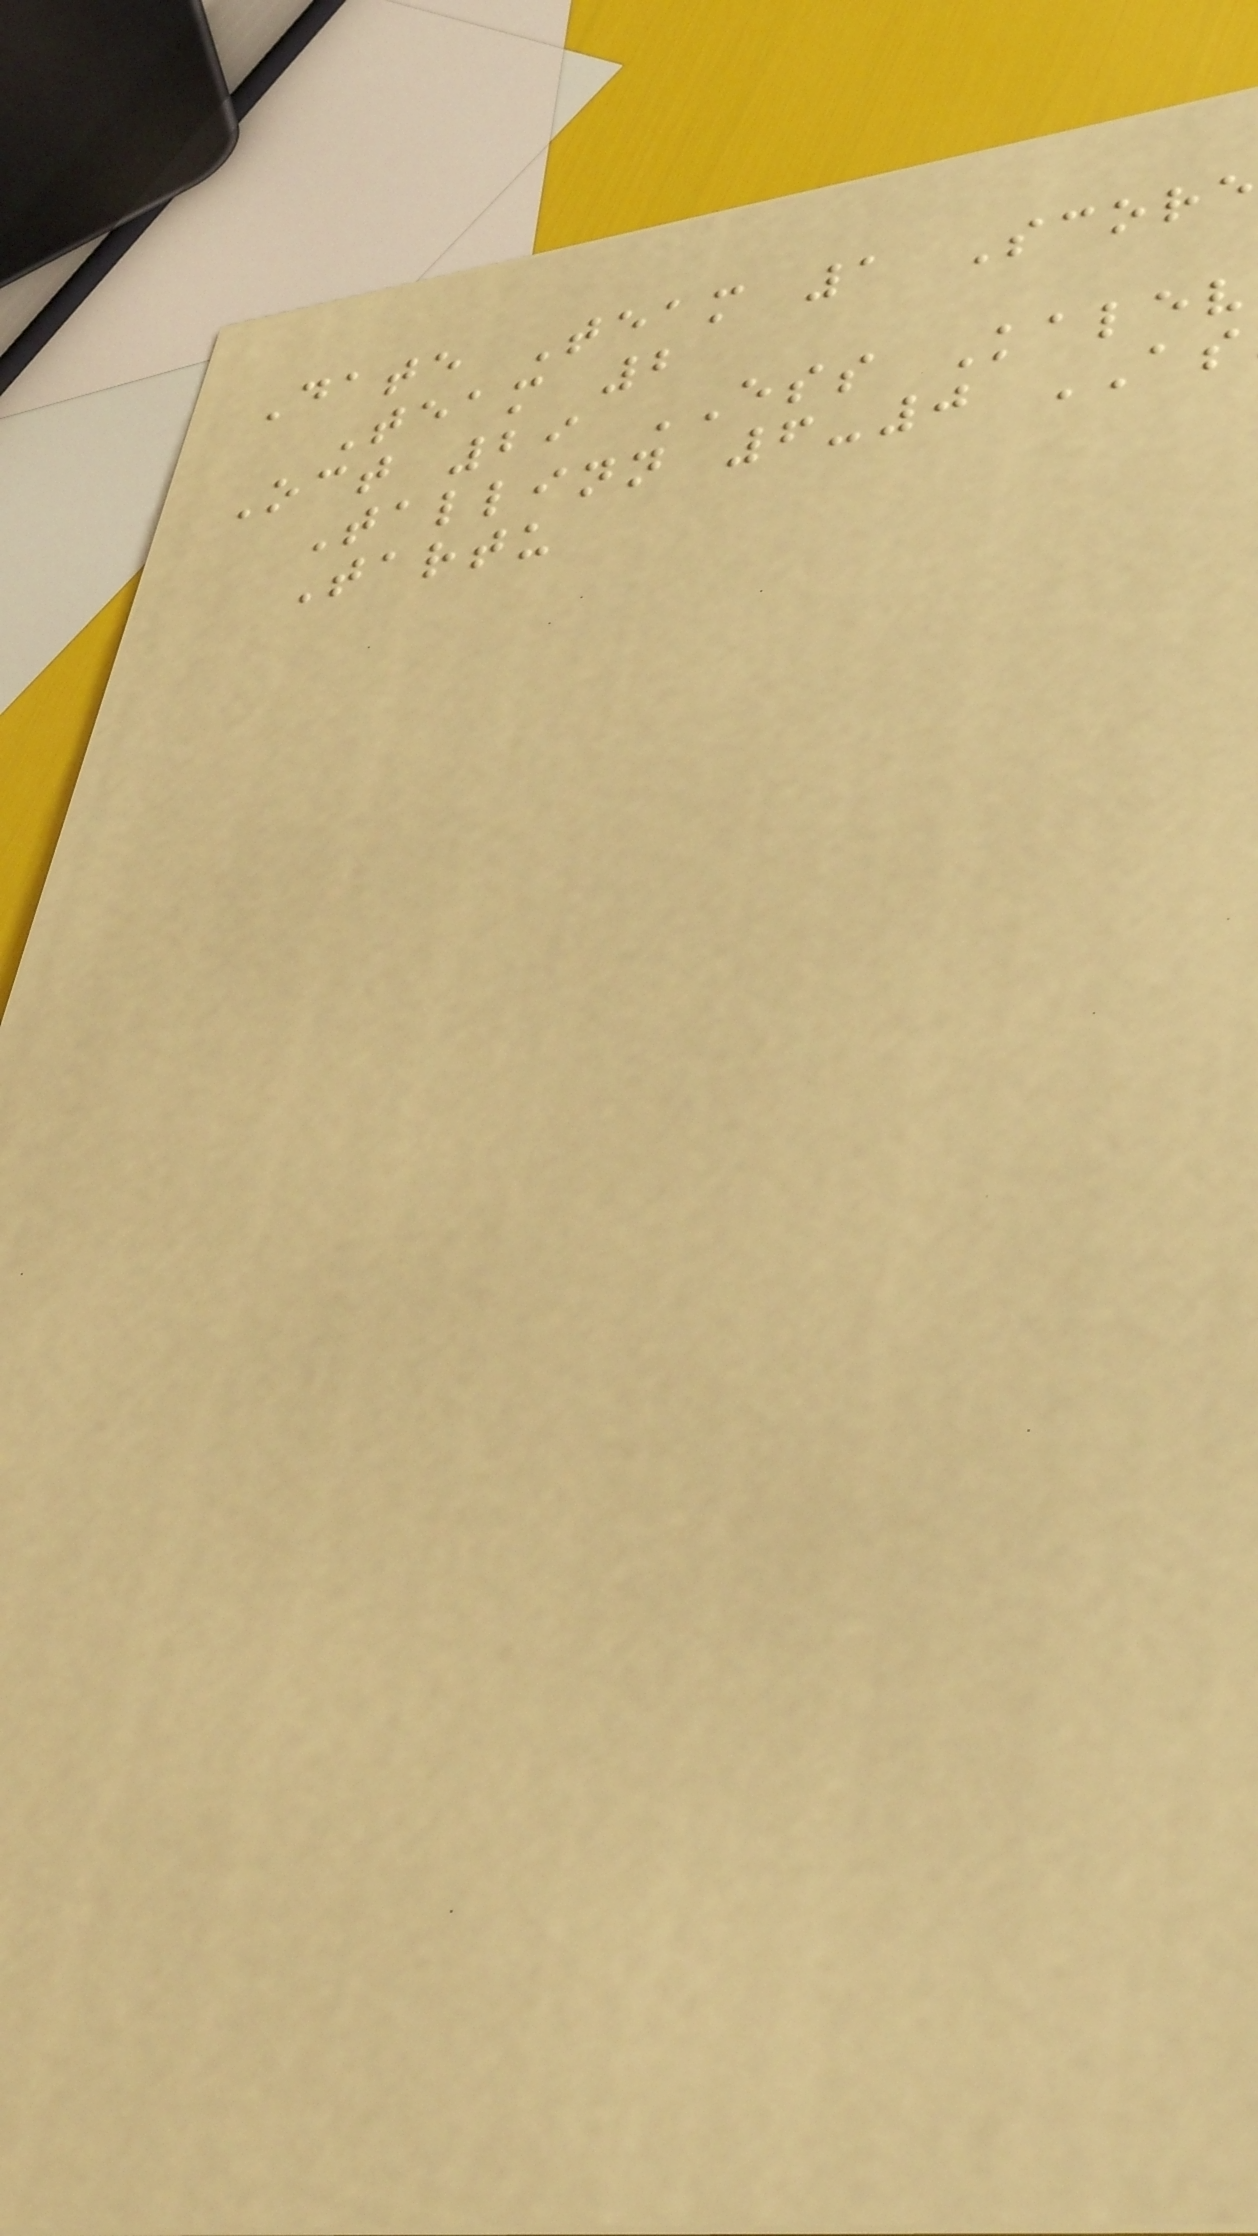Date Team 1 Score
Team 2
Oct 29 ESS Kalev
Tallinn 6-0 AS
Tartu
